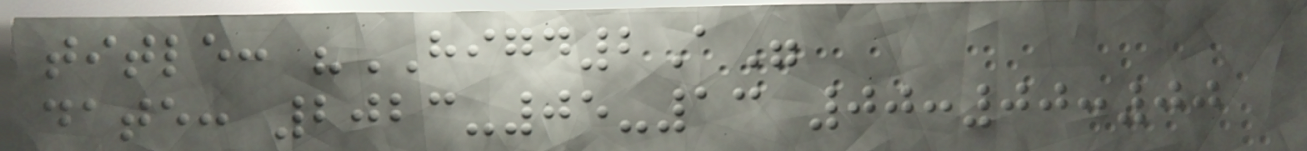title: "HIGD2A"
date: 2023-05-13 00:00:00
